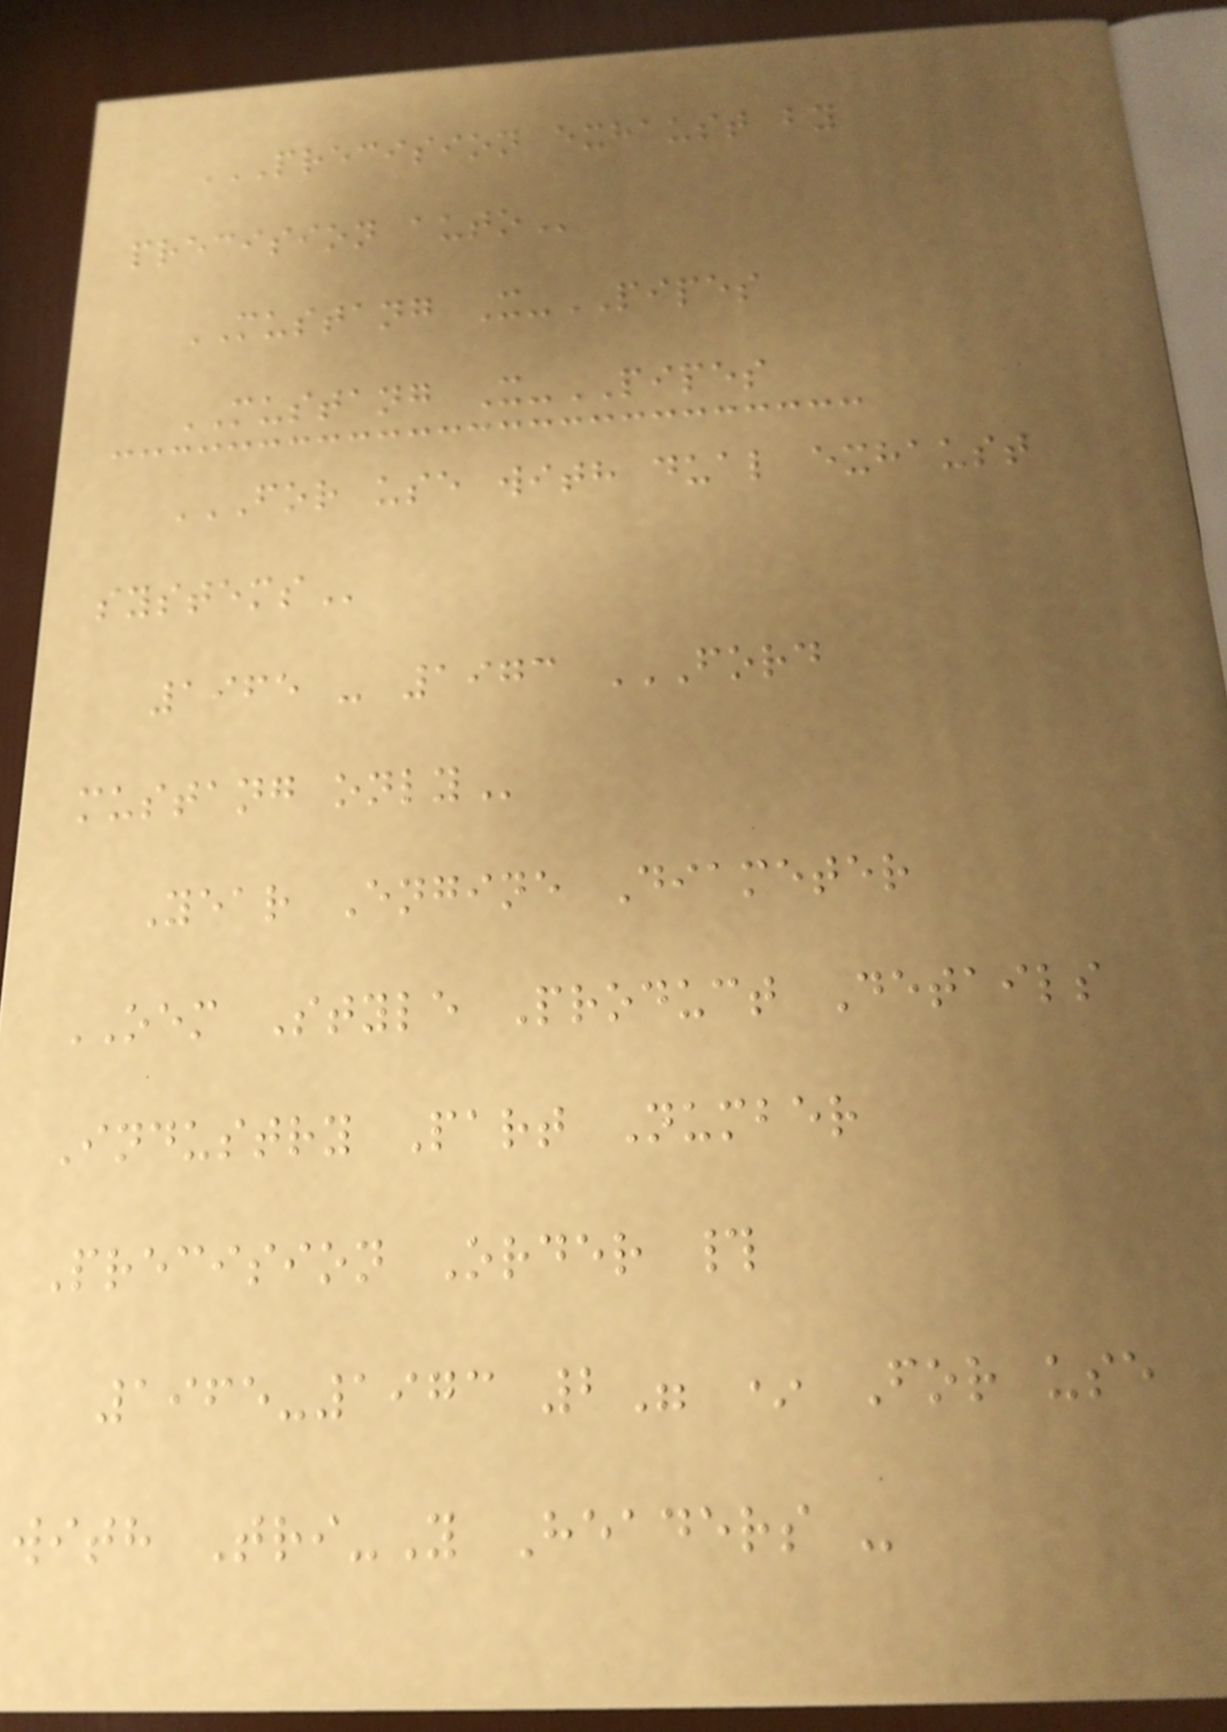PRECISION EXHAUST BY
PRECISION AUTO
MUSTANG X-PIPES
MUSTANG X-PIPES
FOR USE WITH DUAL EXHAUST
SYSTEMS
1965 - 1973 FORD
MUSTANG ONLY
Year Engine Diameter
OEM Style Product Details
Industry Part Number
Precision Order #
1965-1973 2" * For use
with Tri-Y Headers -
